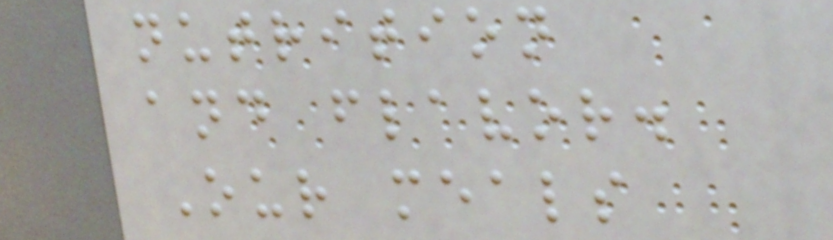nutrition
and flavor.
Our meals
